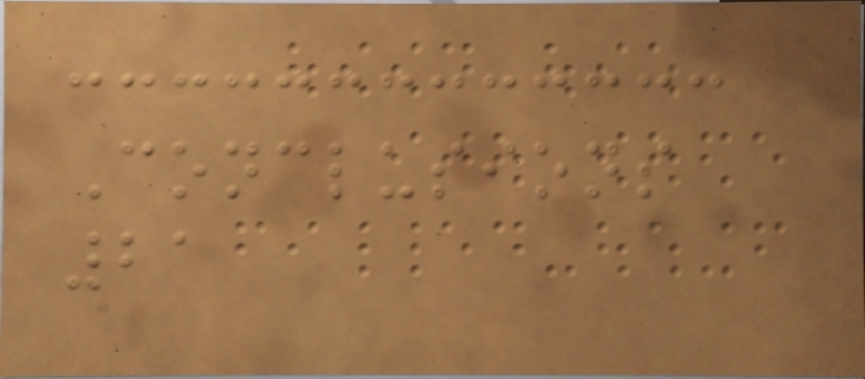Conclusions
21
